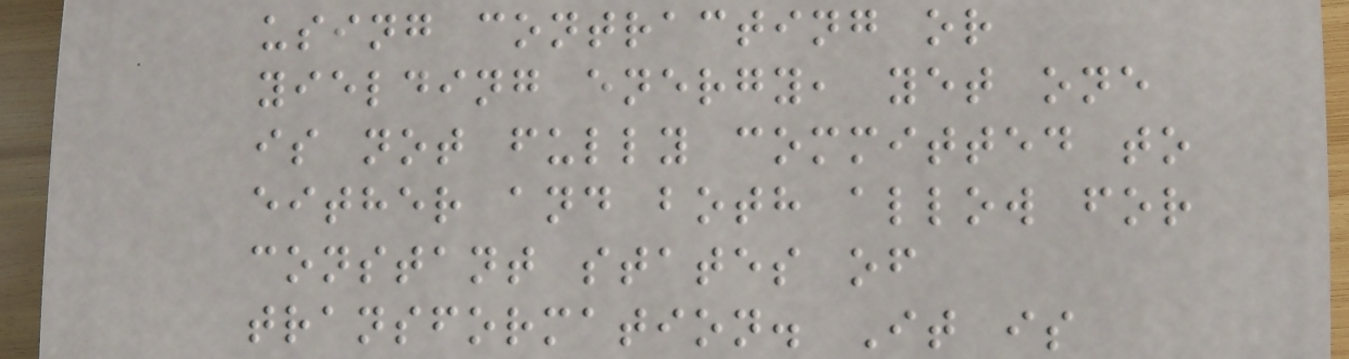using contracting or
yielding energy, yet one
is not fully committed to
either and both allow for
constant states of
transformation. It is
